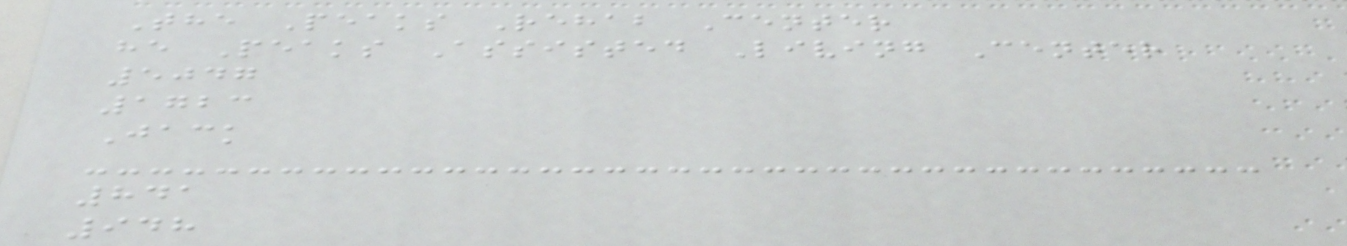The Peaks Rehab Center
he Peaks Assisted Living Center
5047
1723
Jack
841
948
